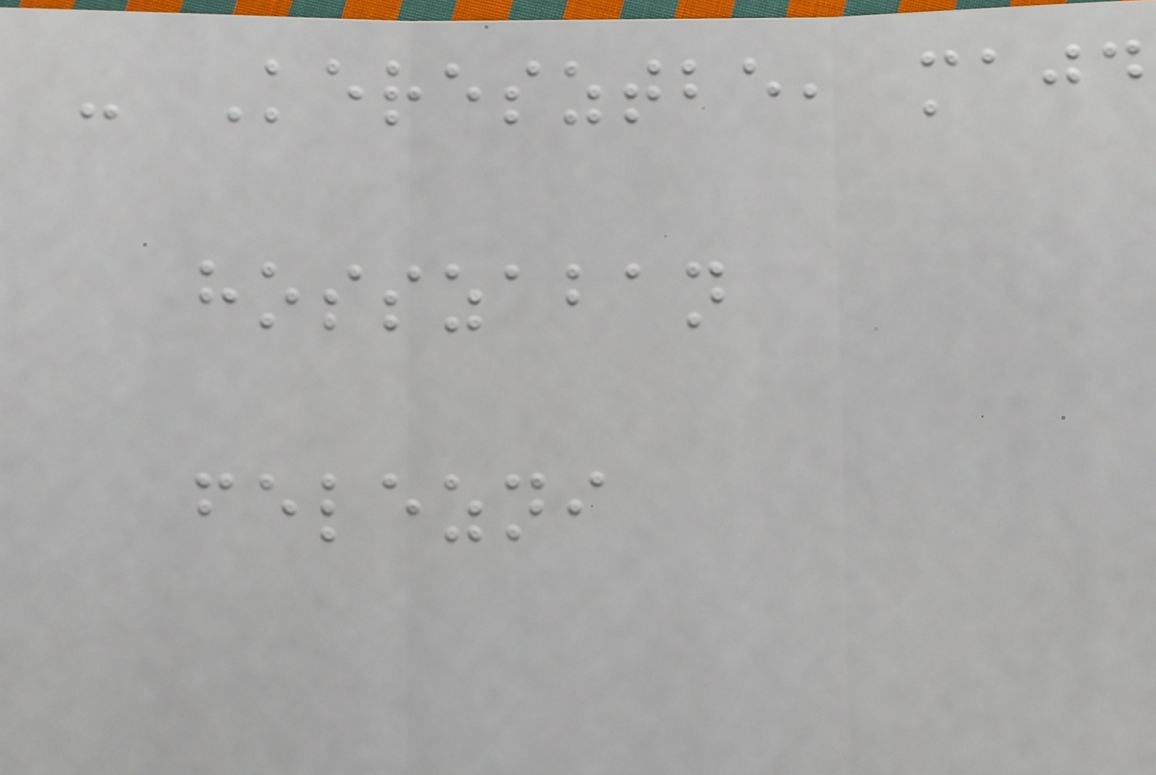- Keresztbe, majd
hosszaban
felezni
